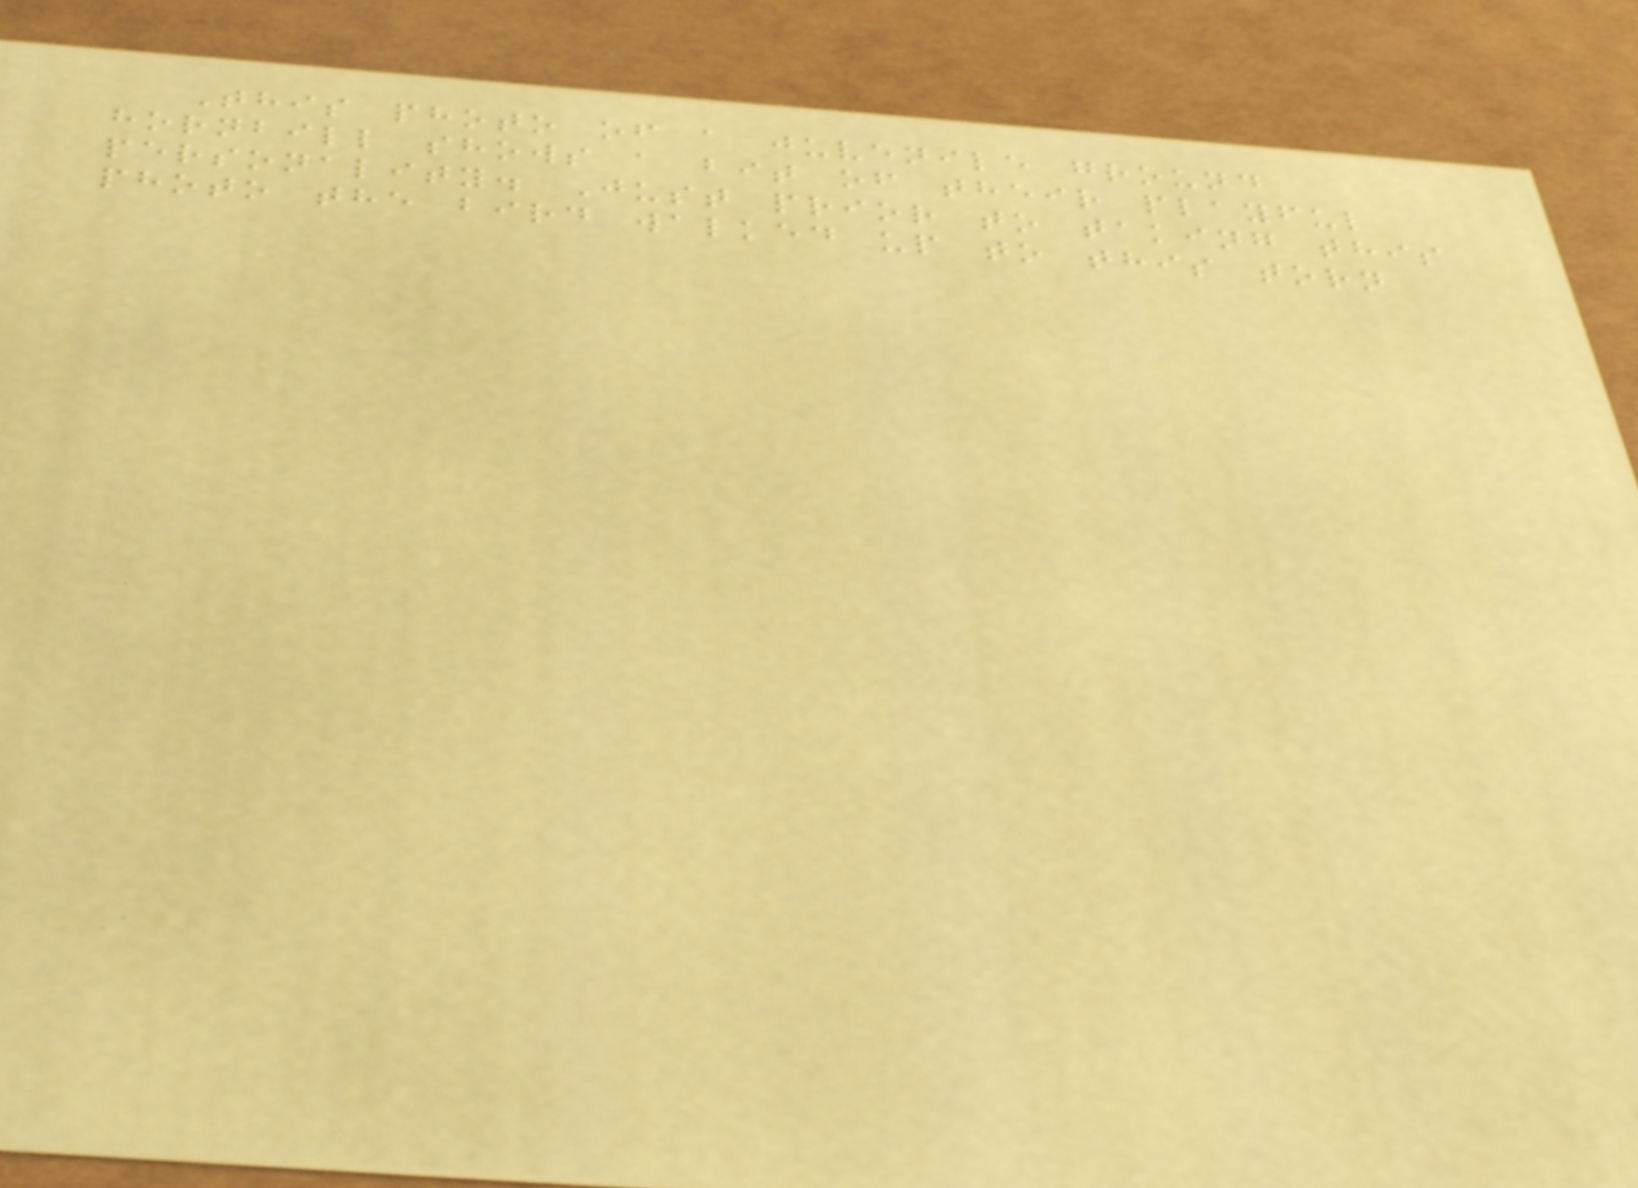This photo of a juvenile ground
hornbill shows a bit of their playful
personality. Just prior to taking this
photo the bird walked up to this torn
